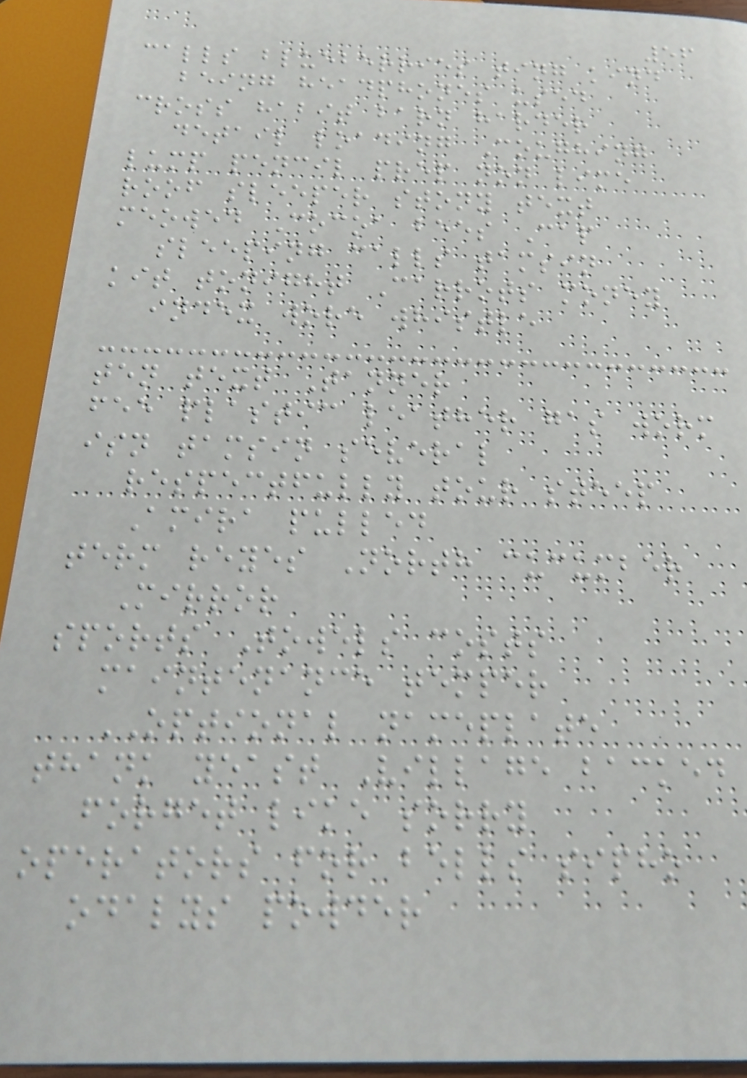56
calls blueberries ting kind
being headphones used
cross habit barn harder
detail loading Coughing
lump pencil prep non lime
roof sleeper stony text
meowed Cocoa bees Cap
sleeping calls tamsin
kit tonight Carrots money
index wore whistle
ten text Tanner
fee plastic leather gas worm
isn tamsin several
respectfully tour steep
Amira pulled
term reyes North cucumber
Mirror
sports Towels costs
maintenance temper
OPTIONAL nameplate
thank yeast Village backed
forget like sorry
operators for bells sipho
odalys powder
